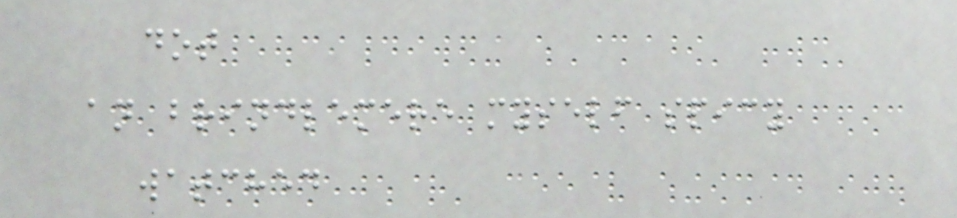dot
an brindlemere myself spicy
watched
